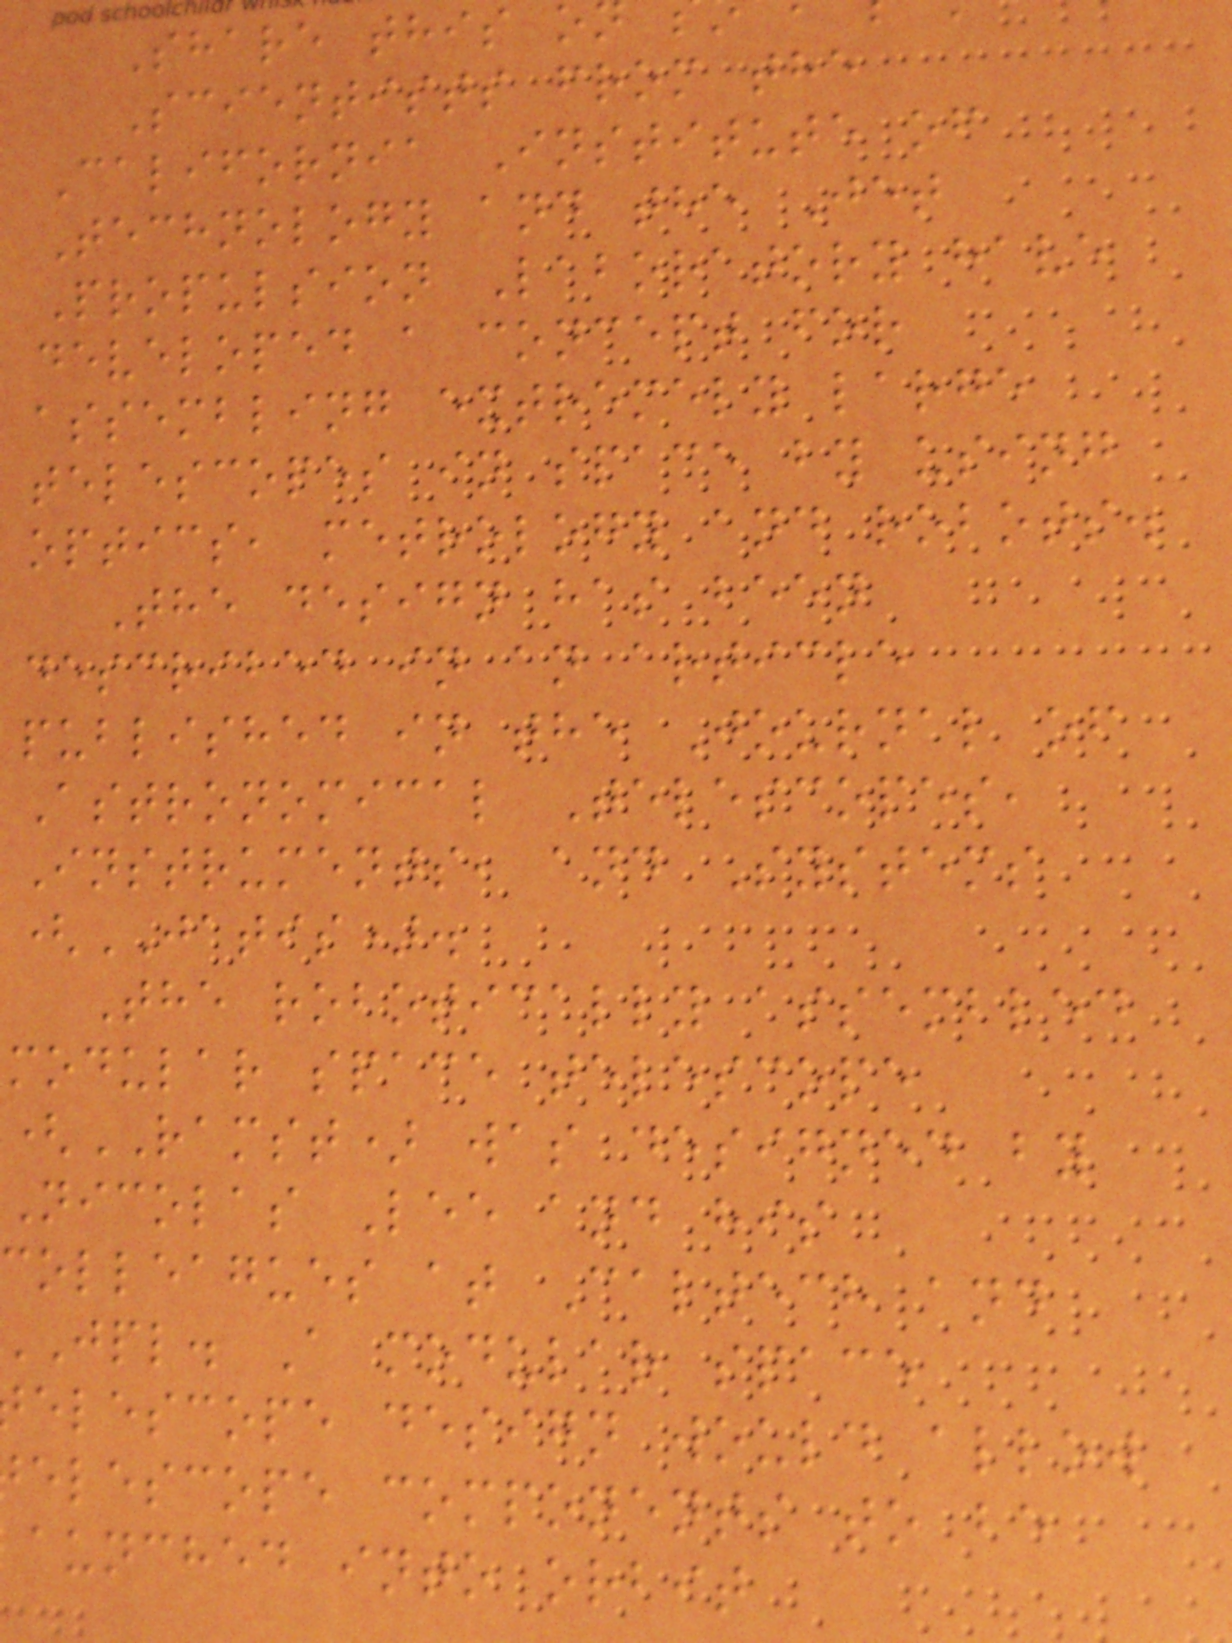Share this o
Scientists from the
California Institute of
Technology and the Jet
Propulsion Laboratory have
developed a concept for
assembling extremely large
telescopes in space by using
optics, metrology and robots.
The design has been
described in an article
published in the Journal of
Astronomical Telescopes,
Instruments, and Systems
(JATIS).
The robotically assembled
modular space telescope
(RAMST) was designed by
Nicolas Lee and his
colleagues at Caltech and
jpl. A modular space
elescope design would allow
elescope components to be
aunched into orbit
